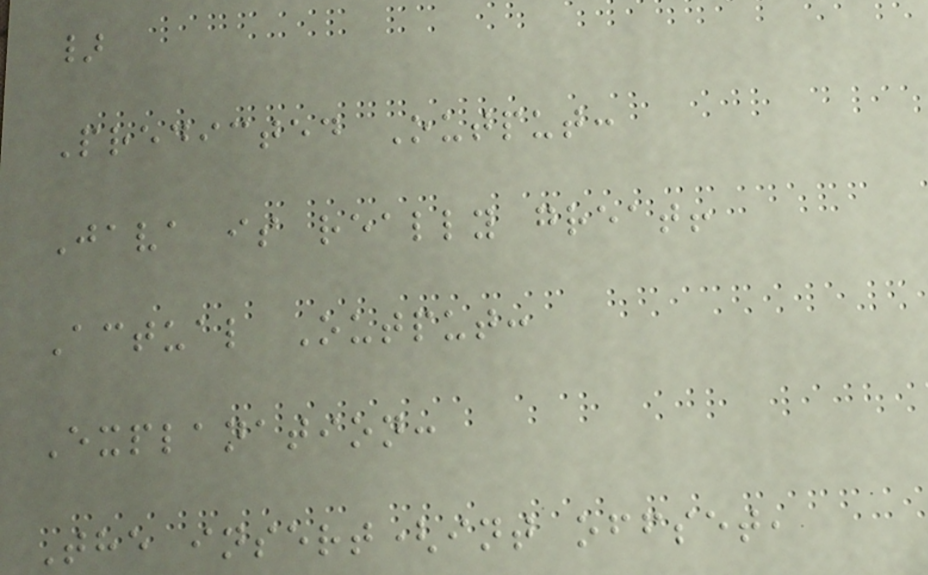}
Predicted Output:
Java is really great!
Actual Output:
Explanation:
The insert(int offset,
